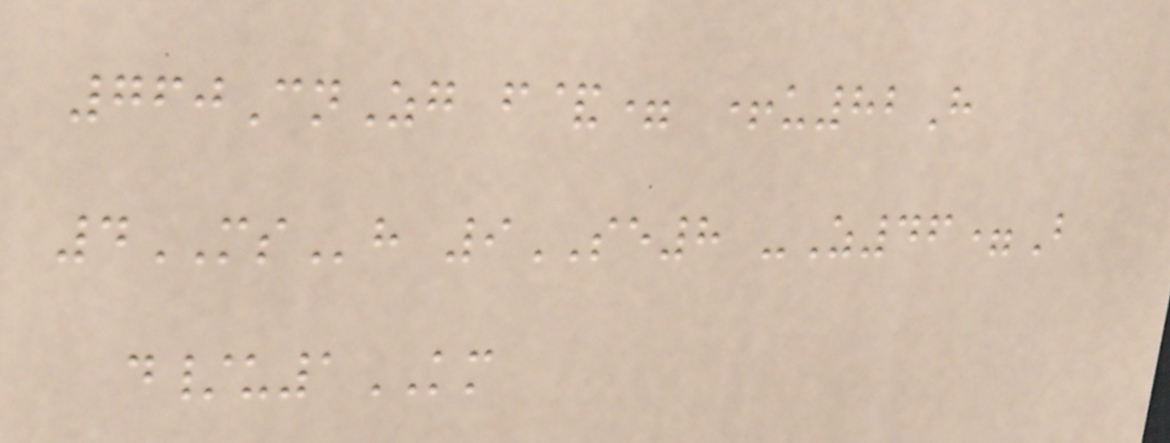760CnZg f&= +u82H
4MSh 9SE8 -Z46=B
d/u1KM
